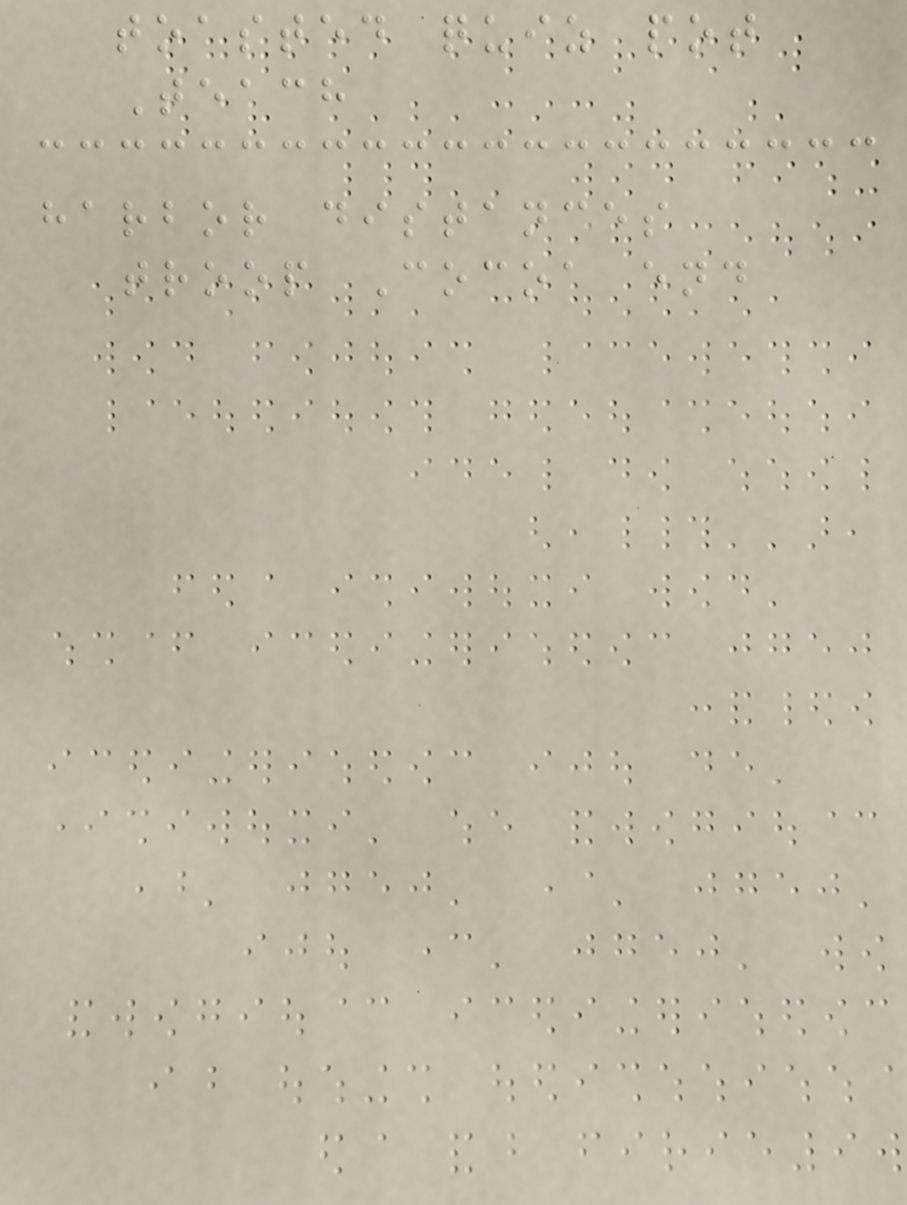toasted quiz pot
Teach
harbor distances
troop Cocoa end
